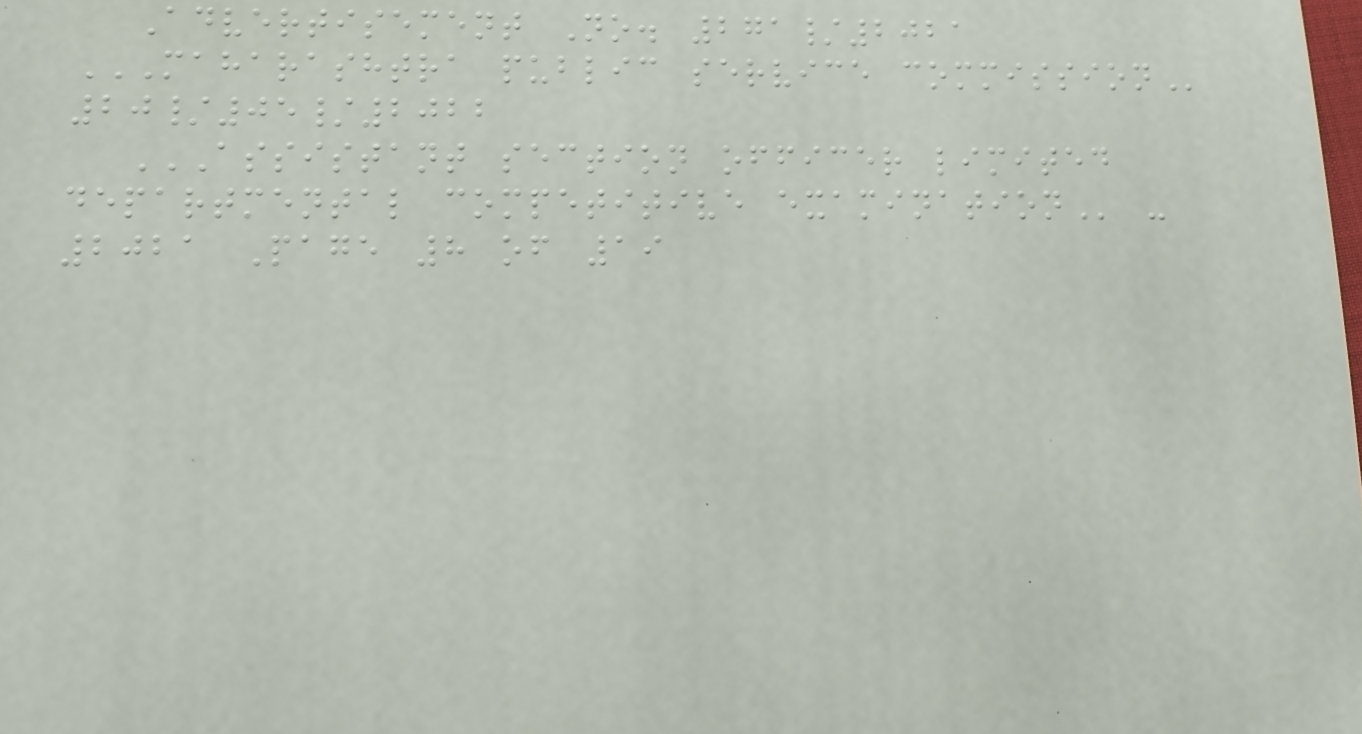Advertisement No. 271/2021
MAHARASHTRA PUBLIC SERVICE COMMISSION
20/05/2022
ASSISTANT SECTION OFFICER LIMITED
DEPARTMENTAL COMPETITIVE EXAMINATION -
2021 Page 8 of 19
